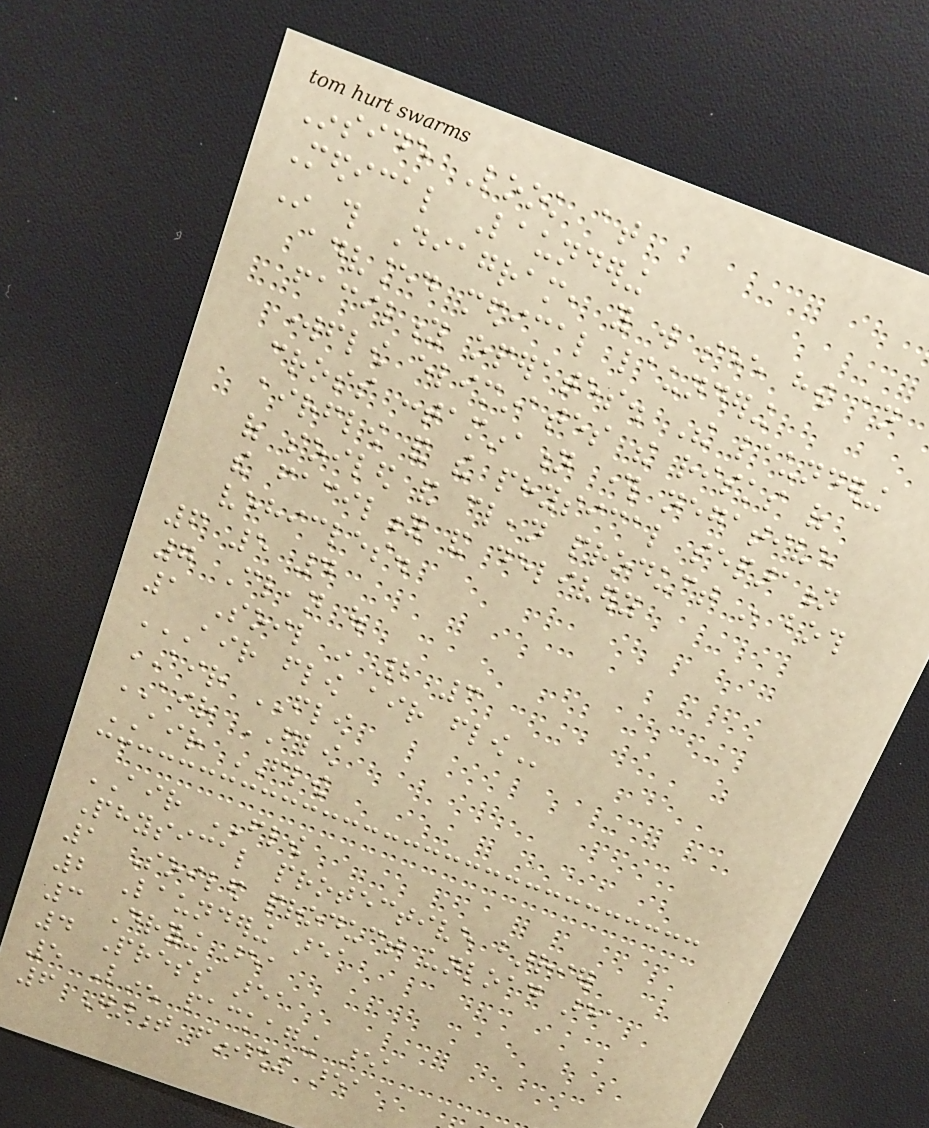Inside Look at
Medical Laundering
In this Diagram, you will see how an
advanced medical laundering
facility operates. The laundering
workflow eliminates the risks of
cross contamination through negative
airflow and the physical separation
of soiled and clean product in both
the facility and delivery
vehicles.
6 5 4
7 Clean out
1 Soil in 2 3
AIR FLOW AIR FLOW
AIR FLOW
AIR FLOW
AIR FLOW
AIR FLOW
Physical protective barrier
1 Soiled product unload area
2 Laundering area
3 Drying area
4 Press area
5 Linen packaging area
6 Garment finishing area
